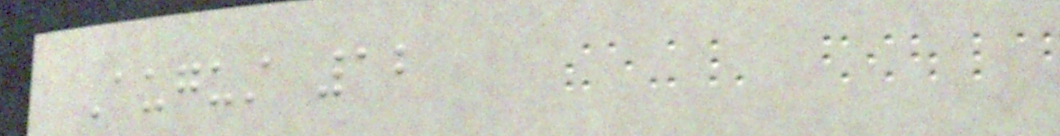August 12
